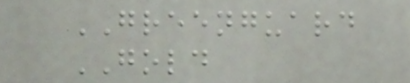GREENGUARD
GOLD
